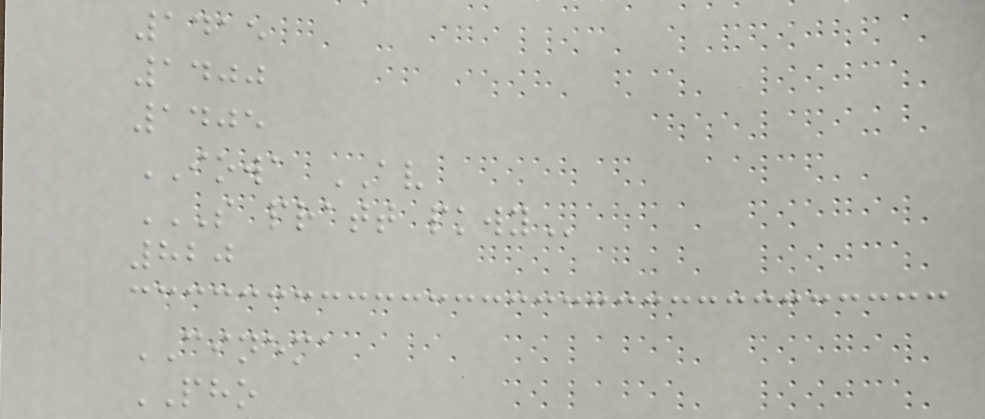1415
1400
1405
IOWA AV
S PRATT PKWY
820
CINEMA
PHO
